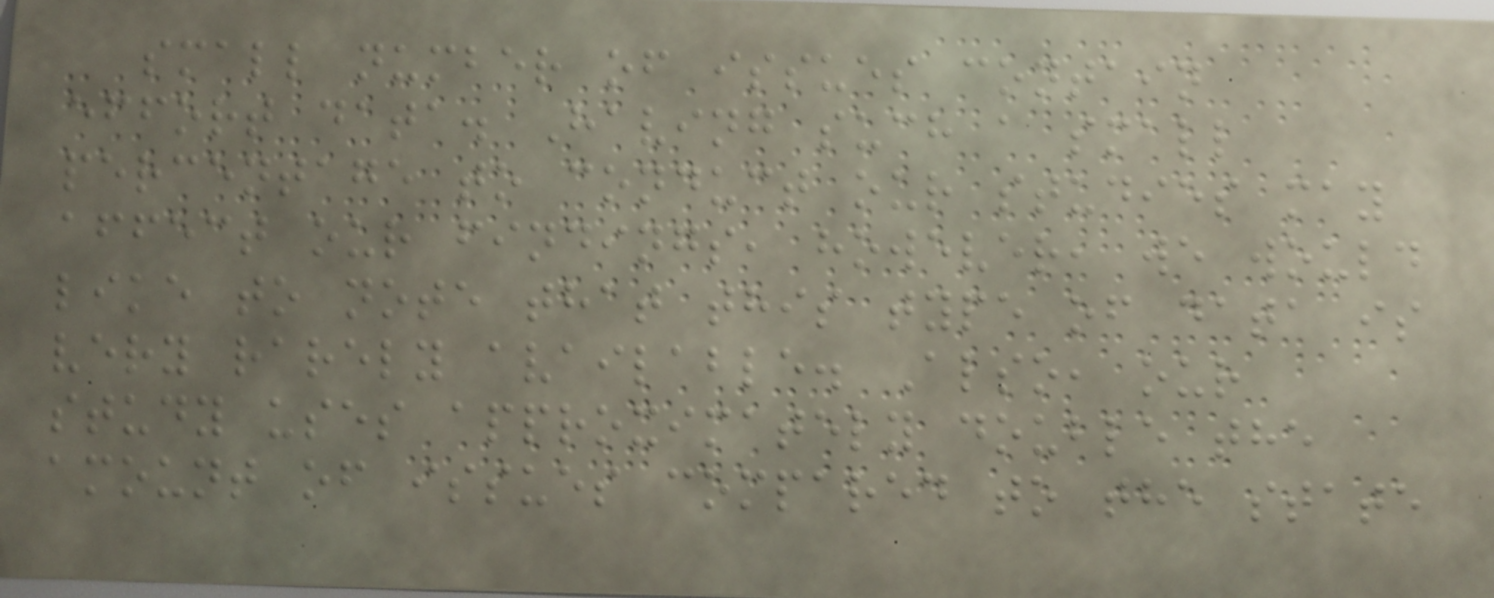small number of issues contain
effort data. Having such a small
percentage to conduct our studies may
affect our findings, however, we would
like to note that this type of data is
very rarely available. Also, our
study uses approximately double the
amount of issues compared to the state
